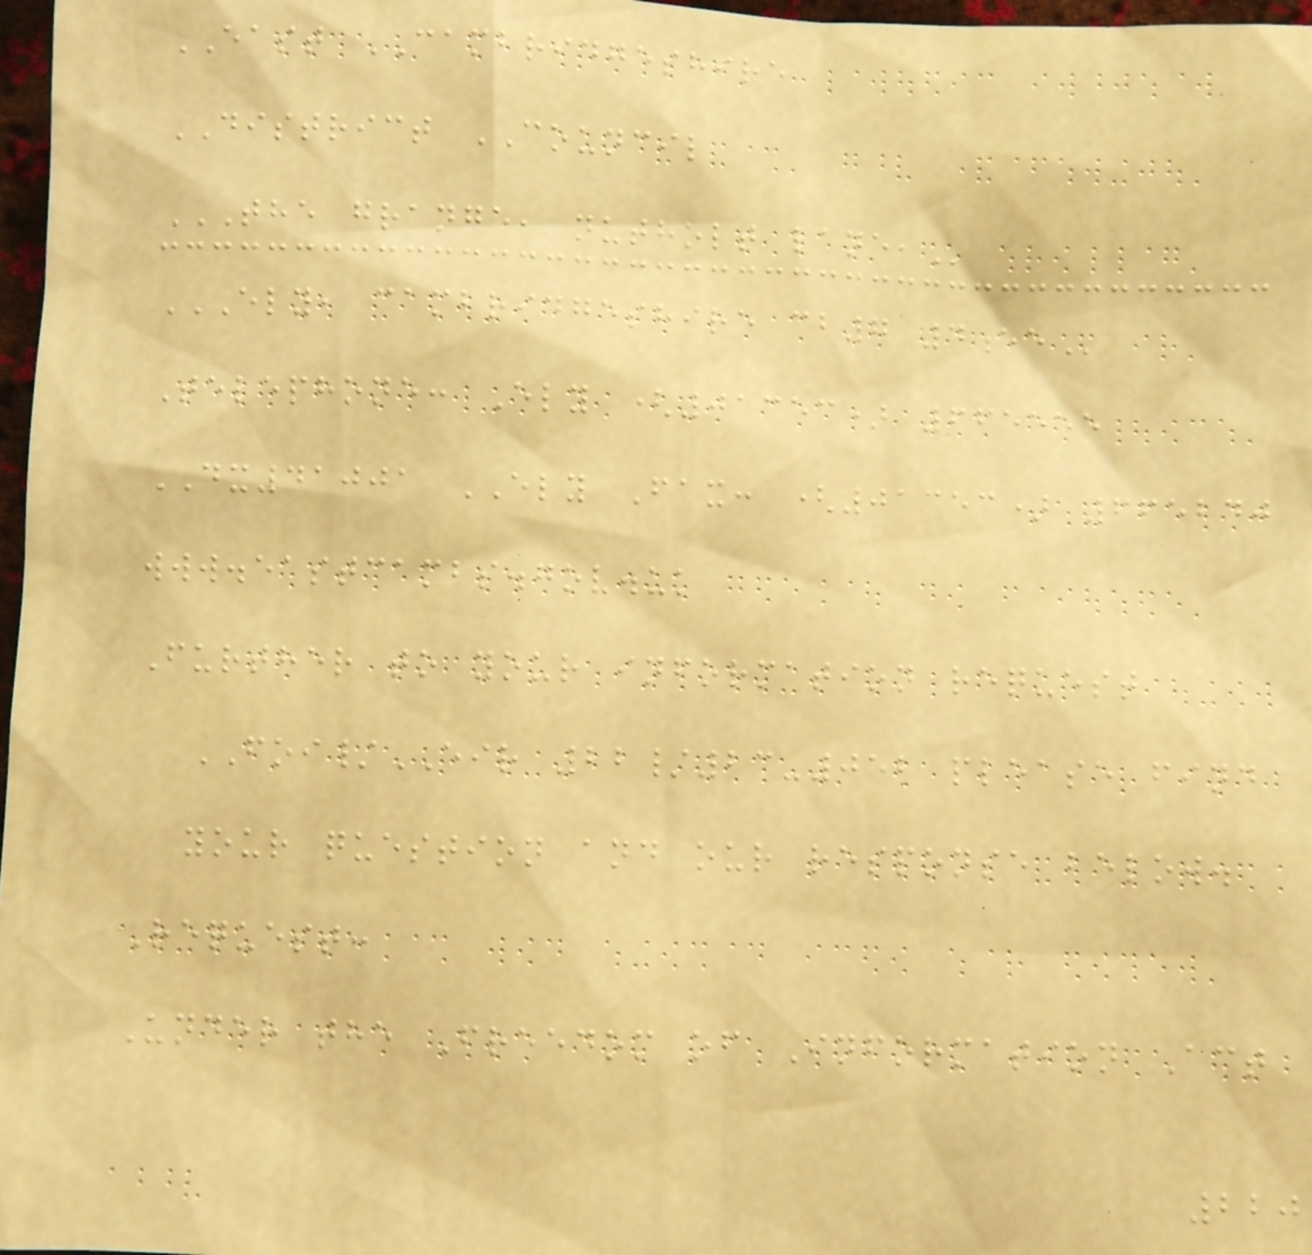EAST CAMBRIDGESHIRE
DISTRICT COUNCIL
THE GRANGE, NUTHOLT LANE,
ELY, CAMBRIDGESHIRE CB7 4EE
Telephone: Ely (01353) 665555
DX41001 ELY Fax: (01353) 665240
www.eastcambs.gov.uk
Further to your information request
FOI/EIR 22/23-052 please find
your question and our response below.
Request:
Under the Freedom of Information Act
220
